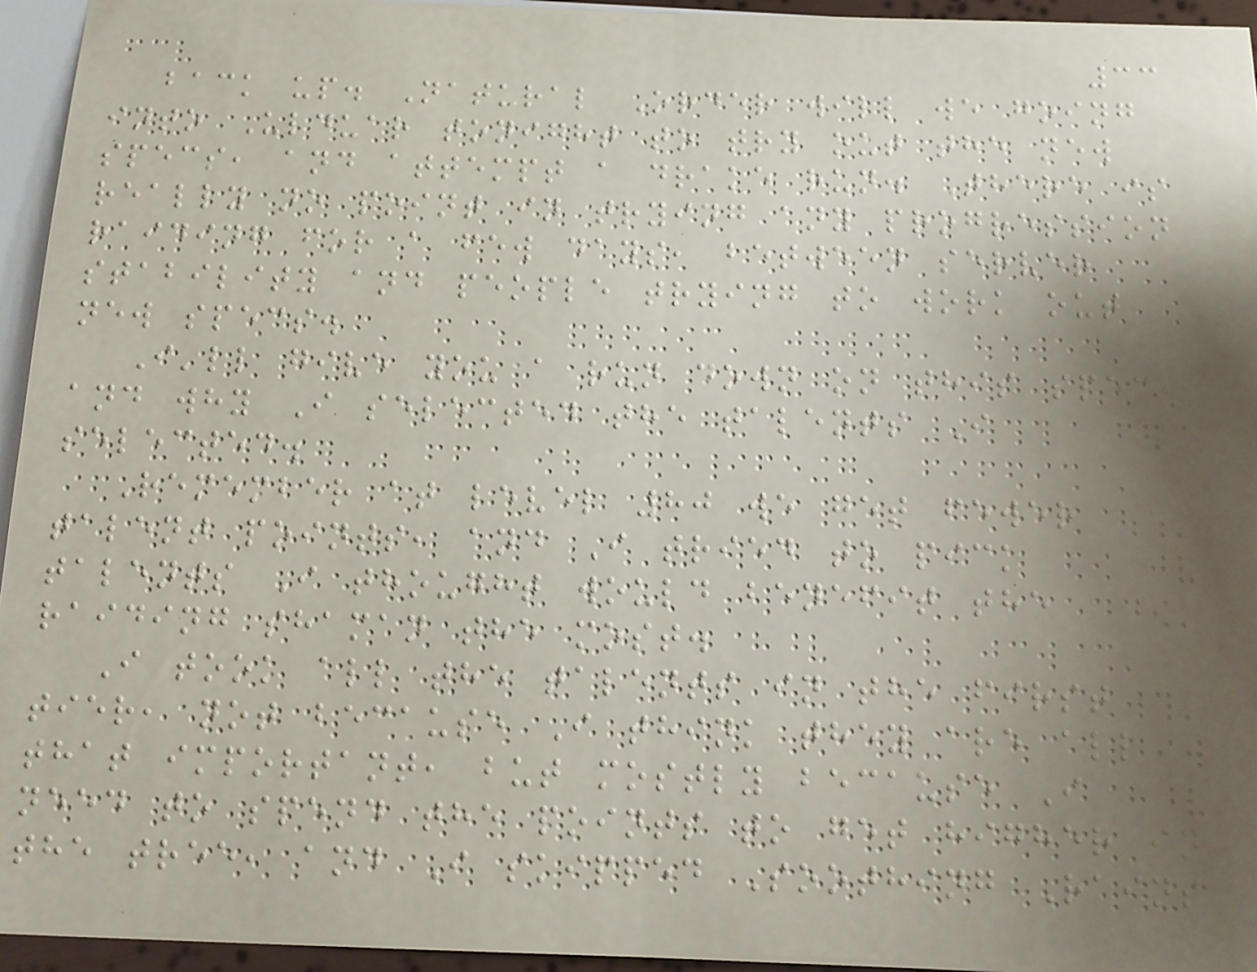33
back up. Natural Order will we going
into Ulduar tonight to try out the new
specs, and attempt a drake run. There is
really no point in trying any progression
raiding for a few days, between server
stability and people trying to work out
new specs.
I'll give you a run down on this spec,
and why I selected the talents I
selected.
Remember at level 80 we get fewer
talent points, and I tried to pick
talents I thought would benefit the
raiding shaman the most.
I took all the talents in the first
tier, not because I think they are all
that important, but mostly because I
need to spend the points to get higher in
the tree, and I skipped Soothing Rains
